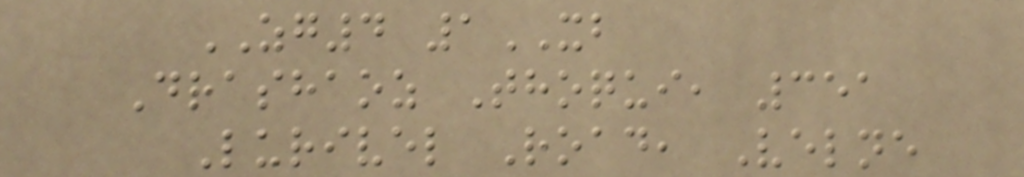ZG4 1XB
Drashaoz Thoqui, 351
Lurivel Road, Velne
